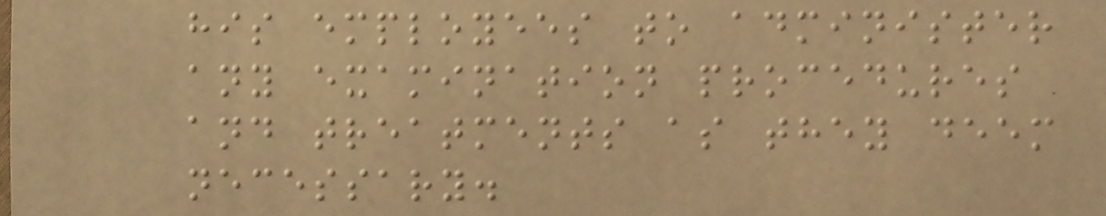his employees to administer
any examination procedures
and treatments as they deem
necessary.
